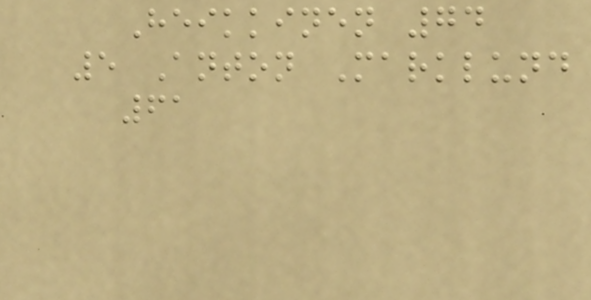Heikkinen 74
5 Anton Marklund
61
